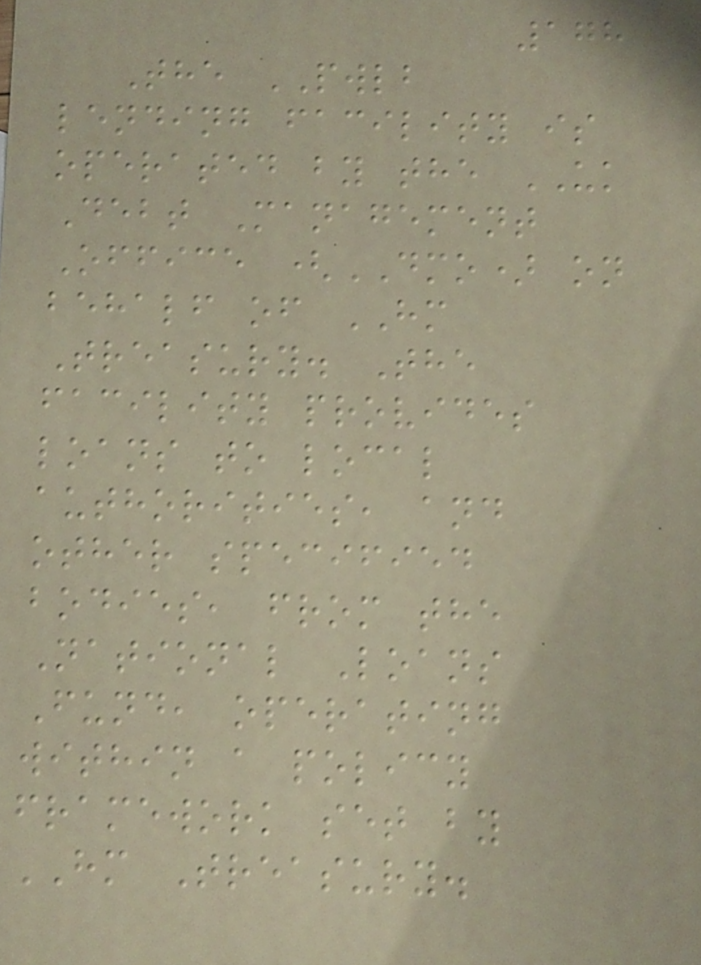178
The PWLB
lending facility is
operated by the UK
Debt Management
Office (DMO) on
behalf of HM
Treasury. The
facility provides
loans to local
authorities, and
other specified
bodies, from the
National Loans
Fund, operating
within a policy
framework set by
HM Treasury.
